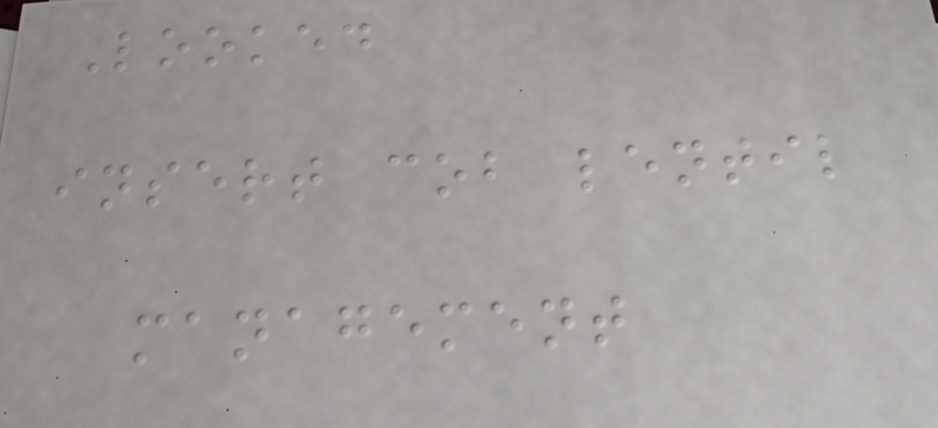Looked
insert cob lentil
management
